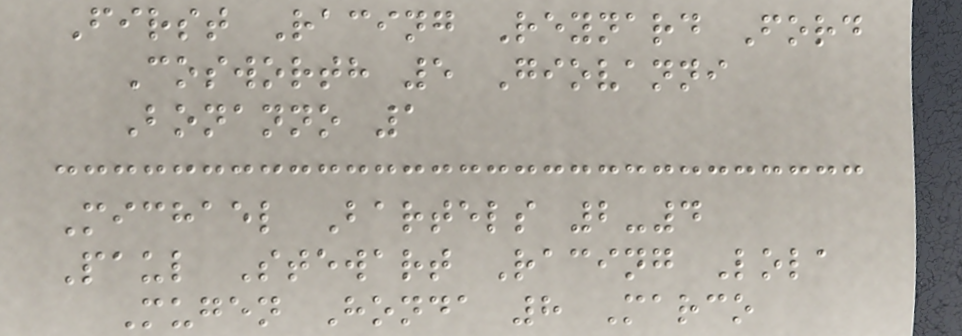First Racing Reynard Ford
Cosworth 5 Giovanni
Bonanno 1
Michael Bartels 2-4
Paul Stewart Racing Lola
Mugen Honda 8 Marco
